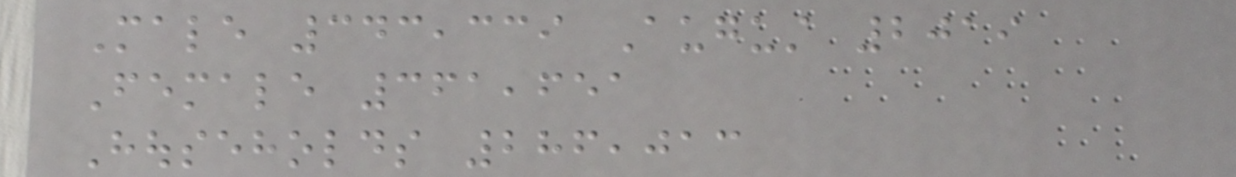Male 343,339 August 2019
Female 361,651
Households 286,013
